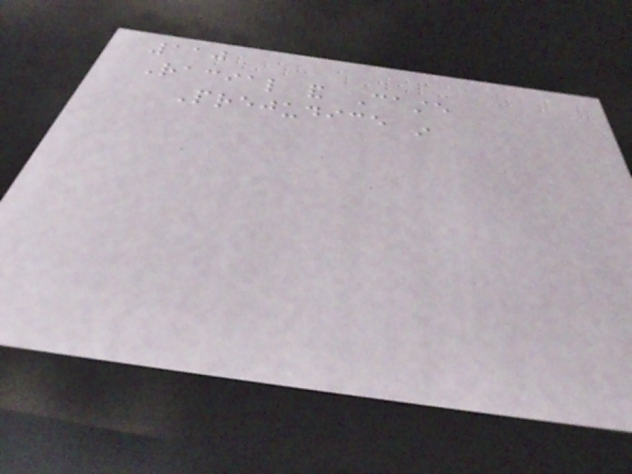110
Racial and Caste
Prejudice in
